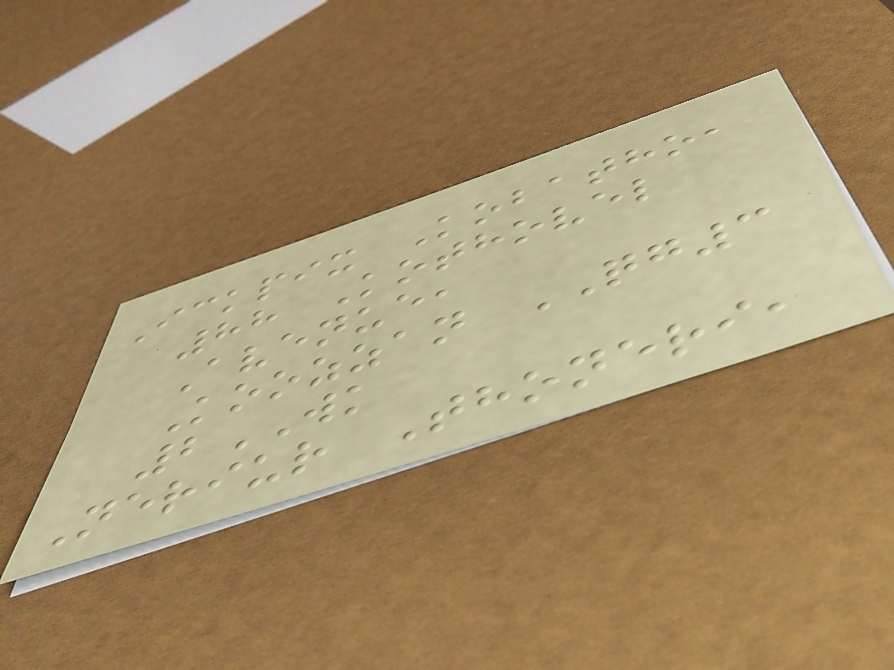Ickpix Kobatho,
88 Kothovel
Avenue,
Koozzan QG3
2WK
Neriur Thoneri,
